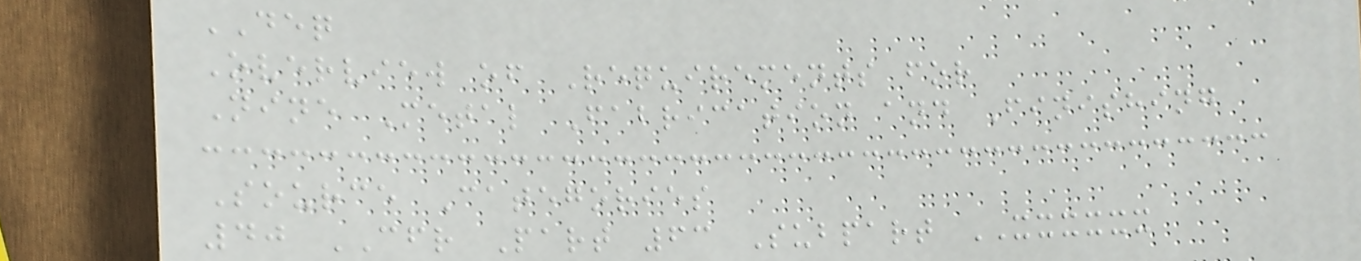DEQ
Overview of Requirements for
Nine Metal Fabrication and Finishing
Source Categories
40 CFR Part 63 Subpart XXXXXX
